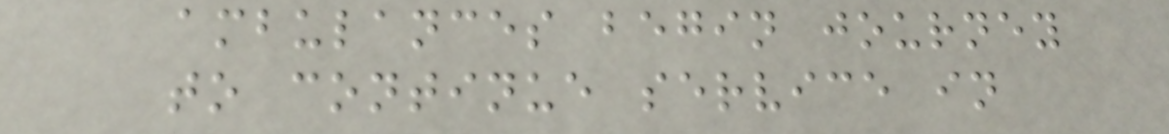ambulances begin journey
to continue service in
